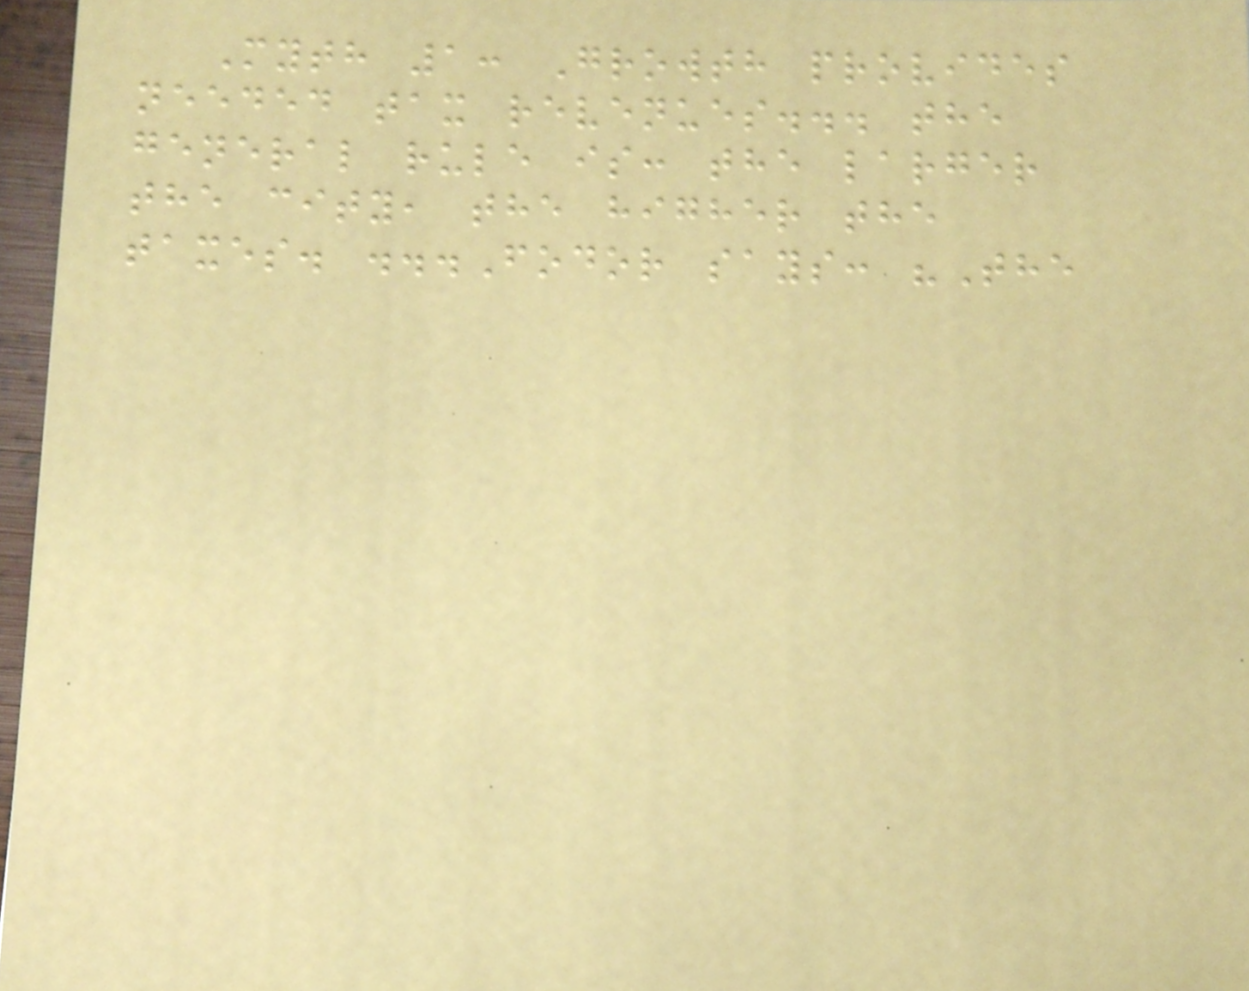Myth 1: Growth provides
needed tax revenues... the
general rule is: the larger
the city, the higher the
taxes. ...Fodor says: "The
